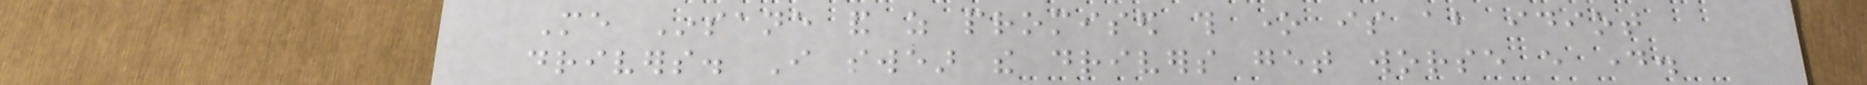Me Insane and as promised this one is about idiot
drivers. I swear the drivers get worse every day.
